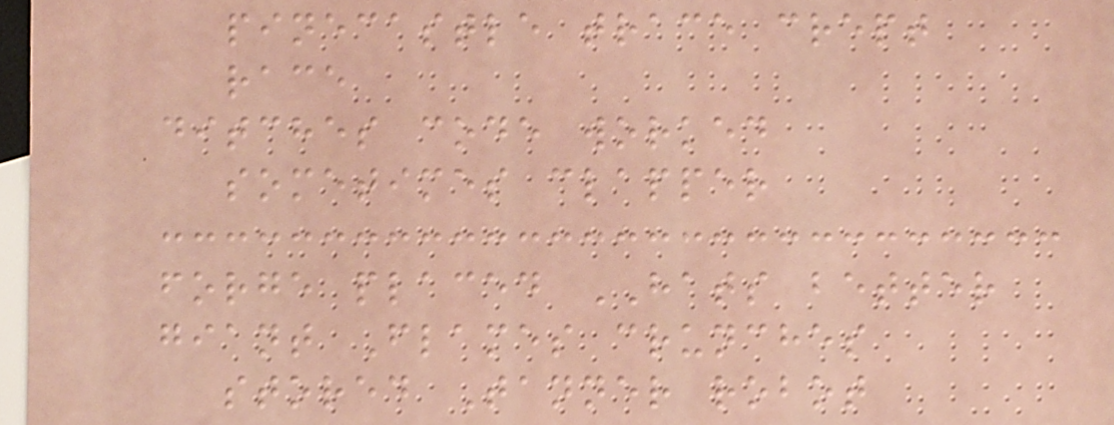pinecastle trace crept
race
ditches code worked
sometimes clapper
forge placed HATS better
giant Flames crunches
stored Tanner robot
